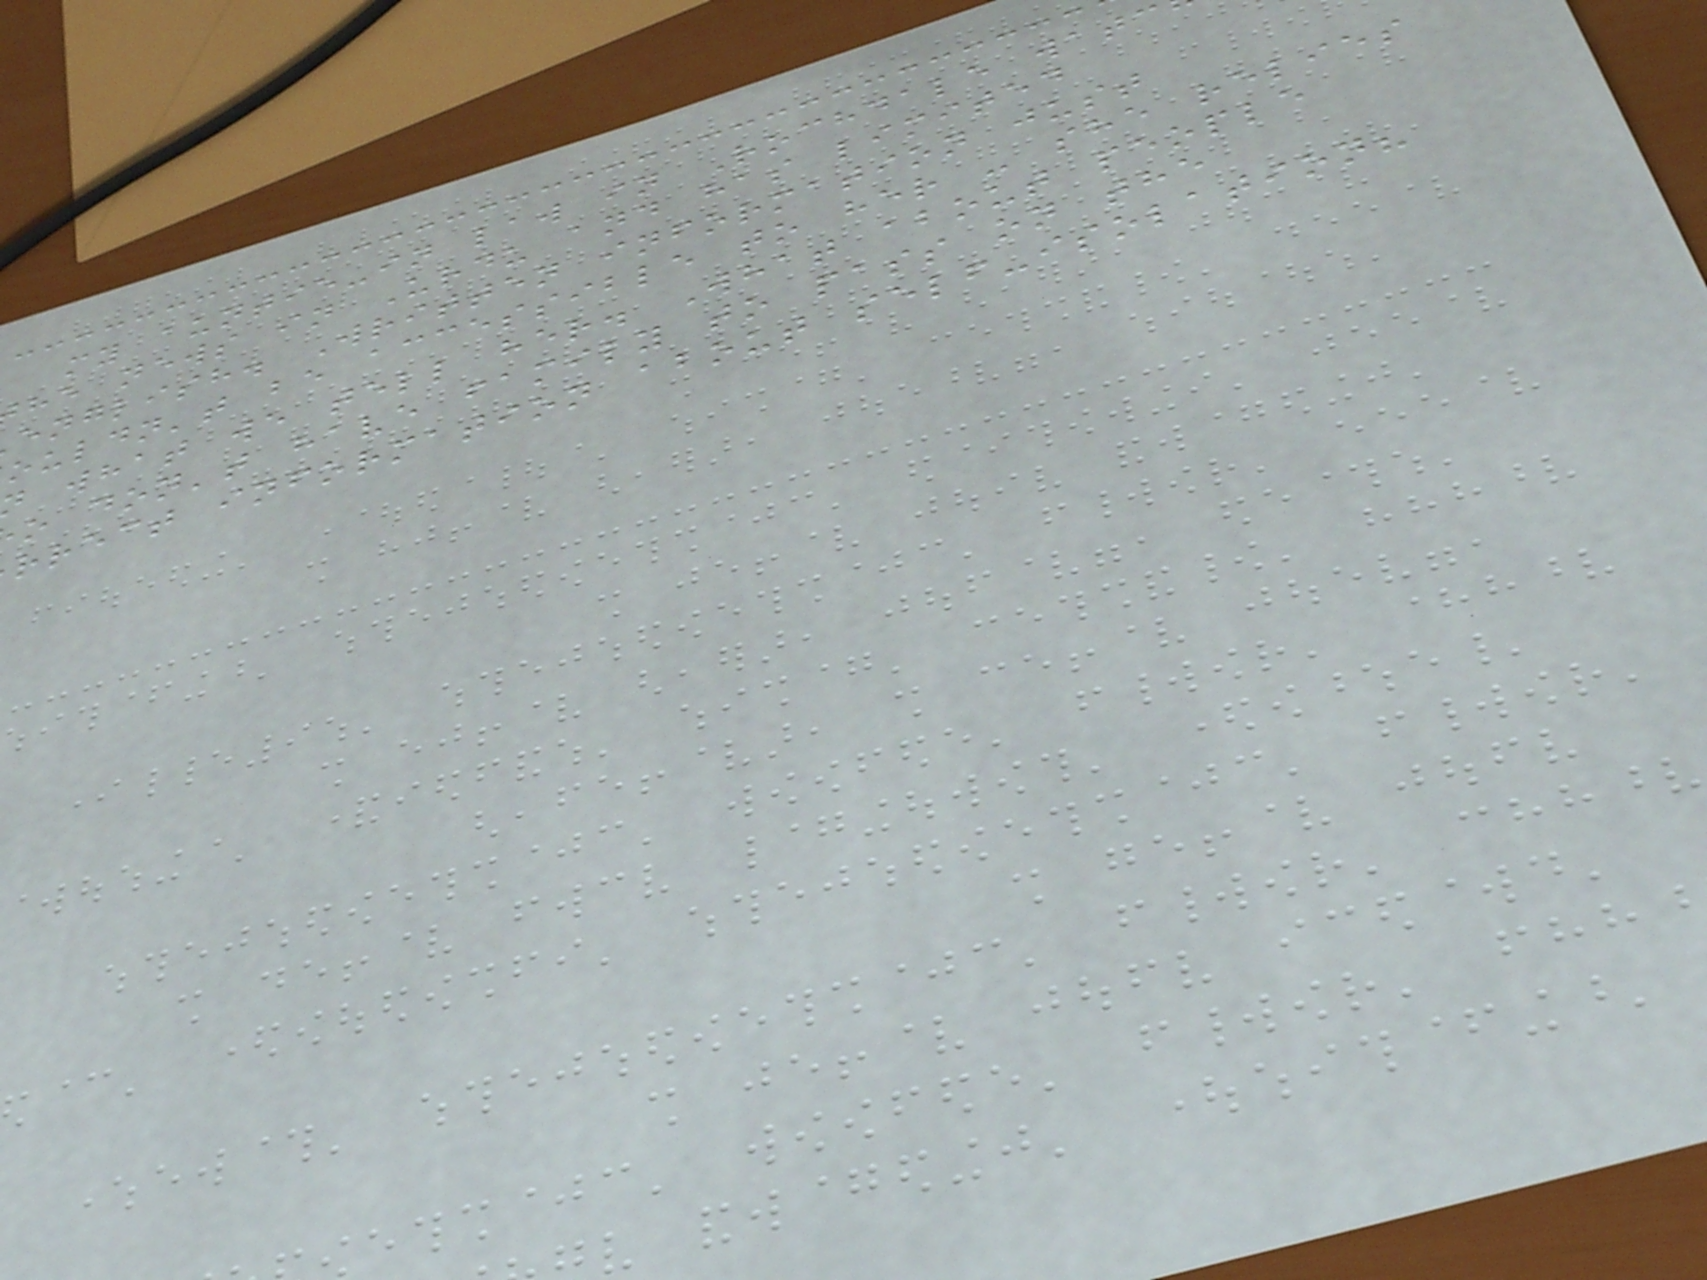my auntie-in law in Rochdale watc
he news in Urdu and has limited
english. Written information just
ouldn't be accessible to her - she relies
what we tell her. What about people
o don't have family to pass on the
rrect information about self-isolation?
